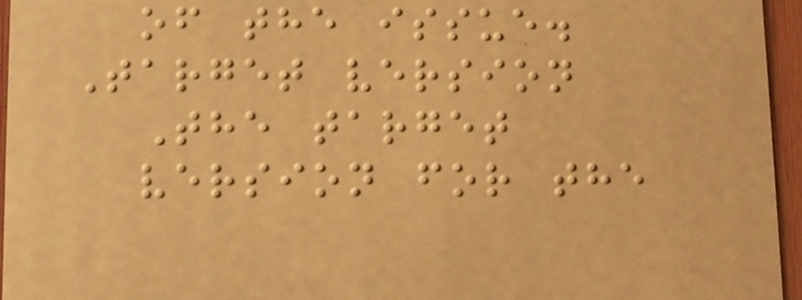of the issue.
Target version
The target
version for the
